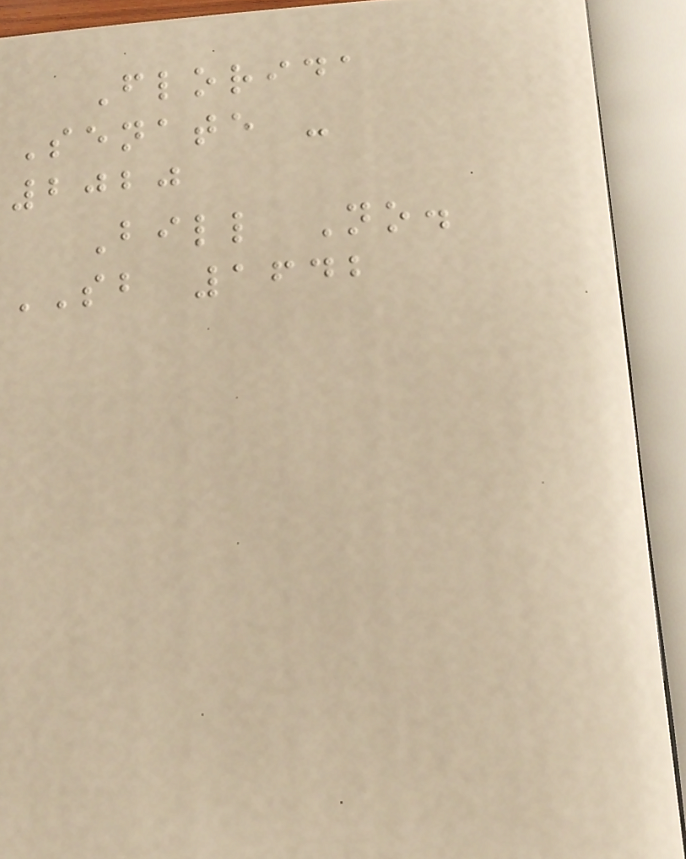Florida
Senate -
2020
Bill No.
SB 1642
